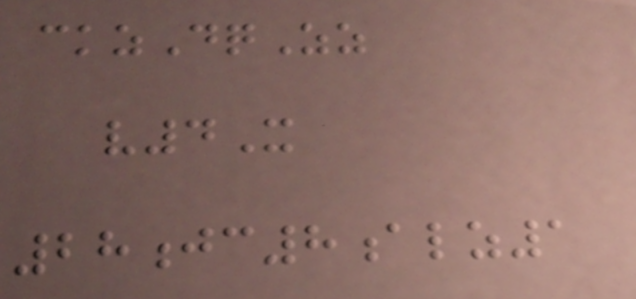ckzDqZz
v4X
28jc8alz1
